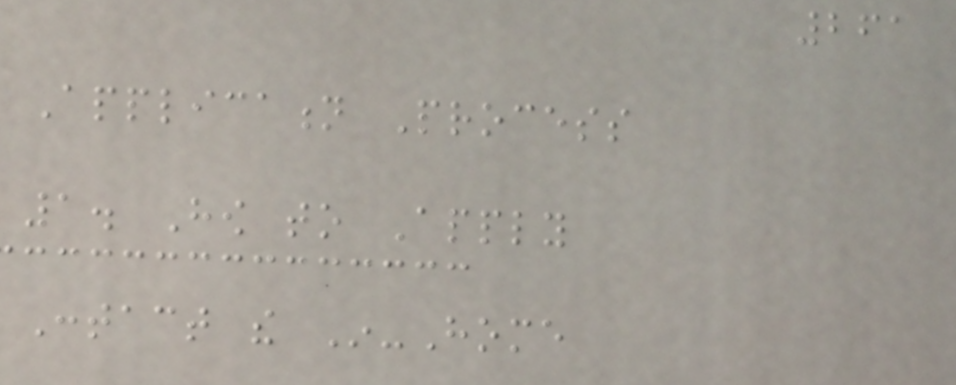261
Application Process
1. How to Apply
Contact the In-Home
